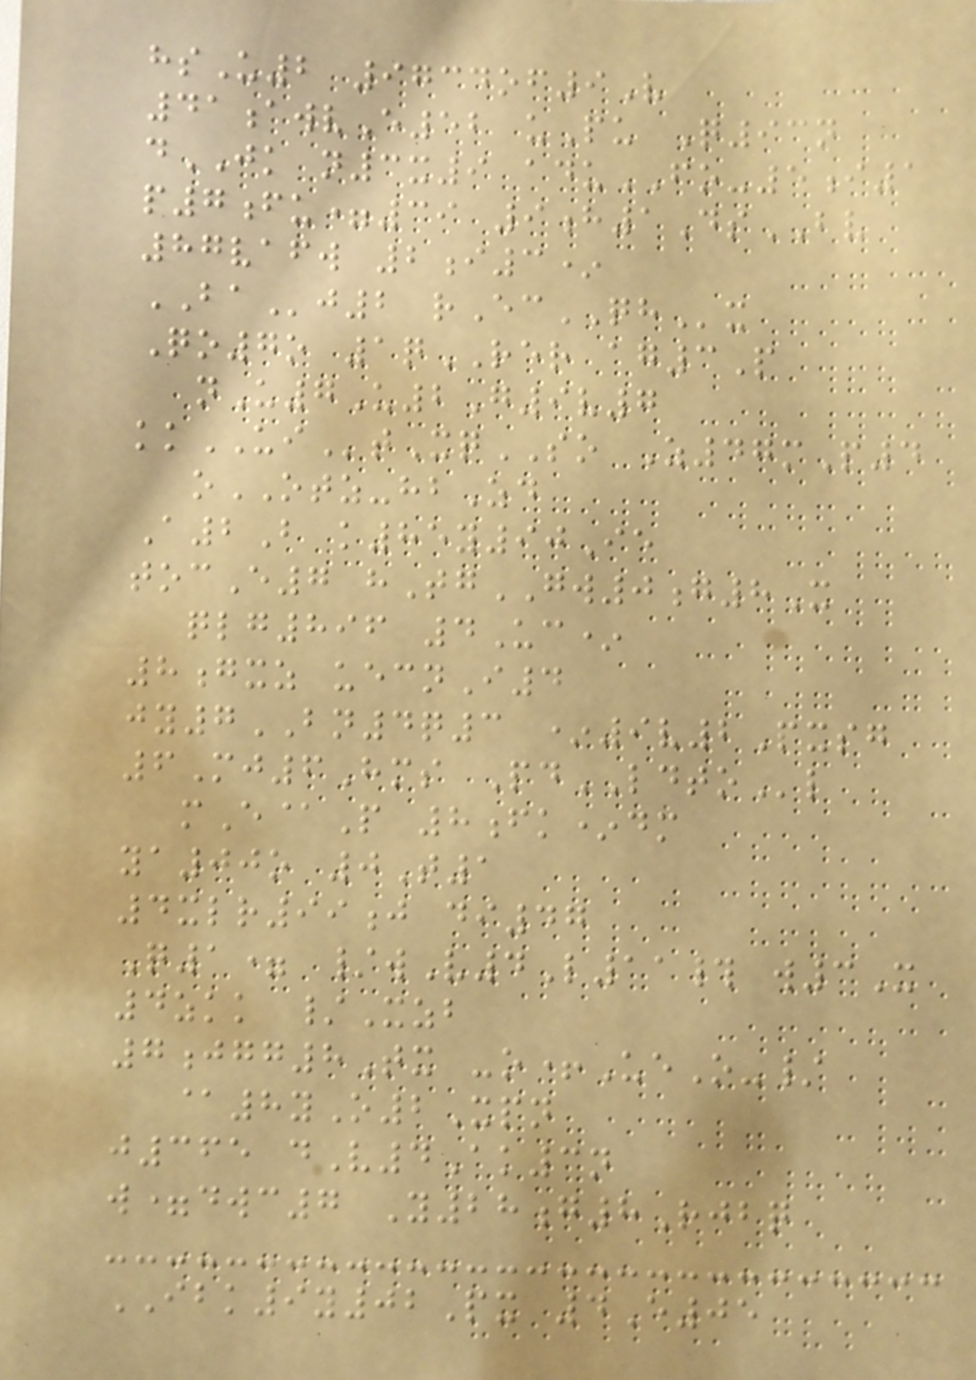hsU2 9734of9V
41awvE52 uPu Q93n
dJK n3x9 aduFO-5i1
p7fu=39 9h1DsBV
87vafw 2i3*
BAj2 rEcQHx
Qo7o 1qRER ag3P
nU7U2G9v7
kkUItXqSO Z47mP4
oOTZ-hbZd
A2B k85y90Ie
tocE7 hTgGW0g8X
qlg896 4Uc*
8gxz uecnI4
jy7BN4q3 *9v2Pxsg
6Mj6Hms PdLDTOl
mE@P 8fk*dm
ya00o 0T1
4xlr99j di47
Q1= /wV4L11# w3X
4zkk /Xzb
7jgg8Tx -o+UeO-/
@8yO2Xpn
j365 dV4Ak3n
w=dwc7 Y28g8Rjbq
IBK9y02Px 4E05
